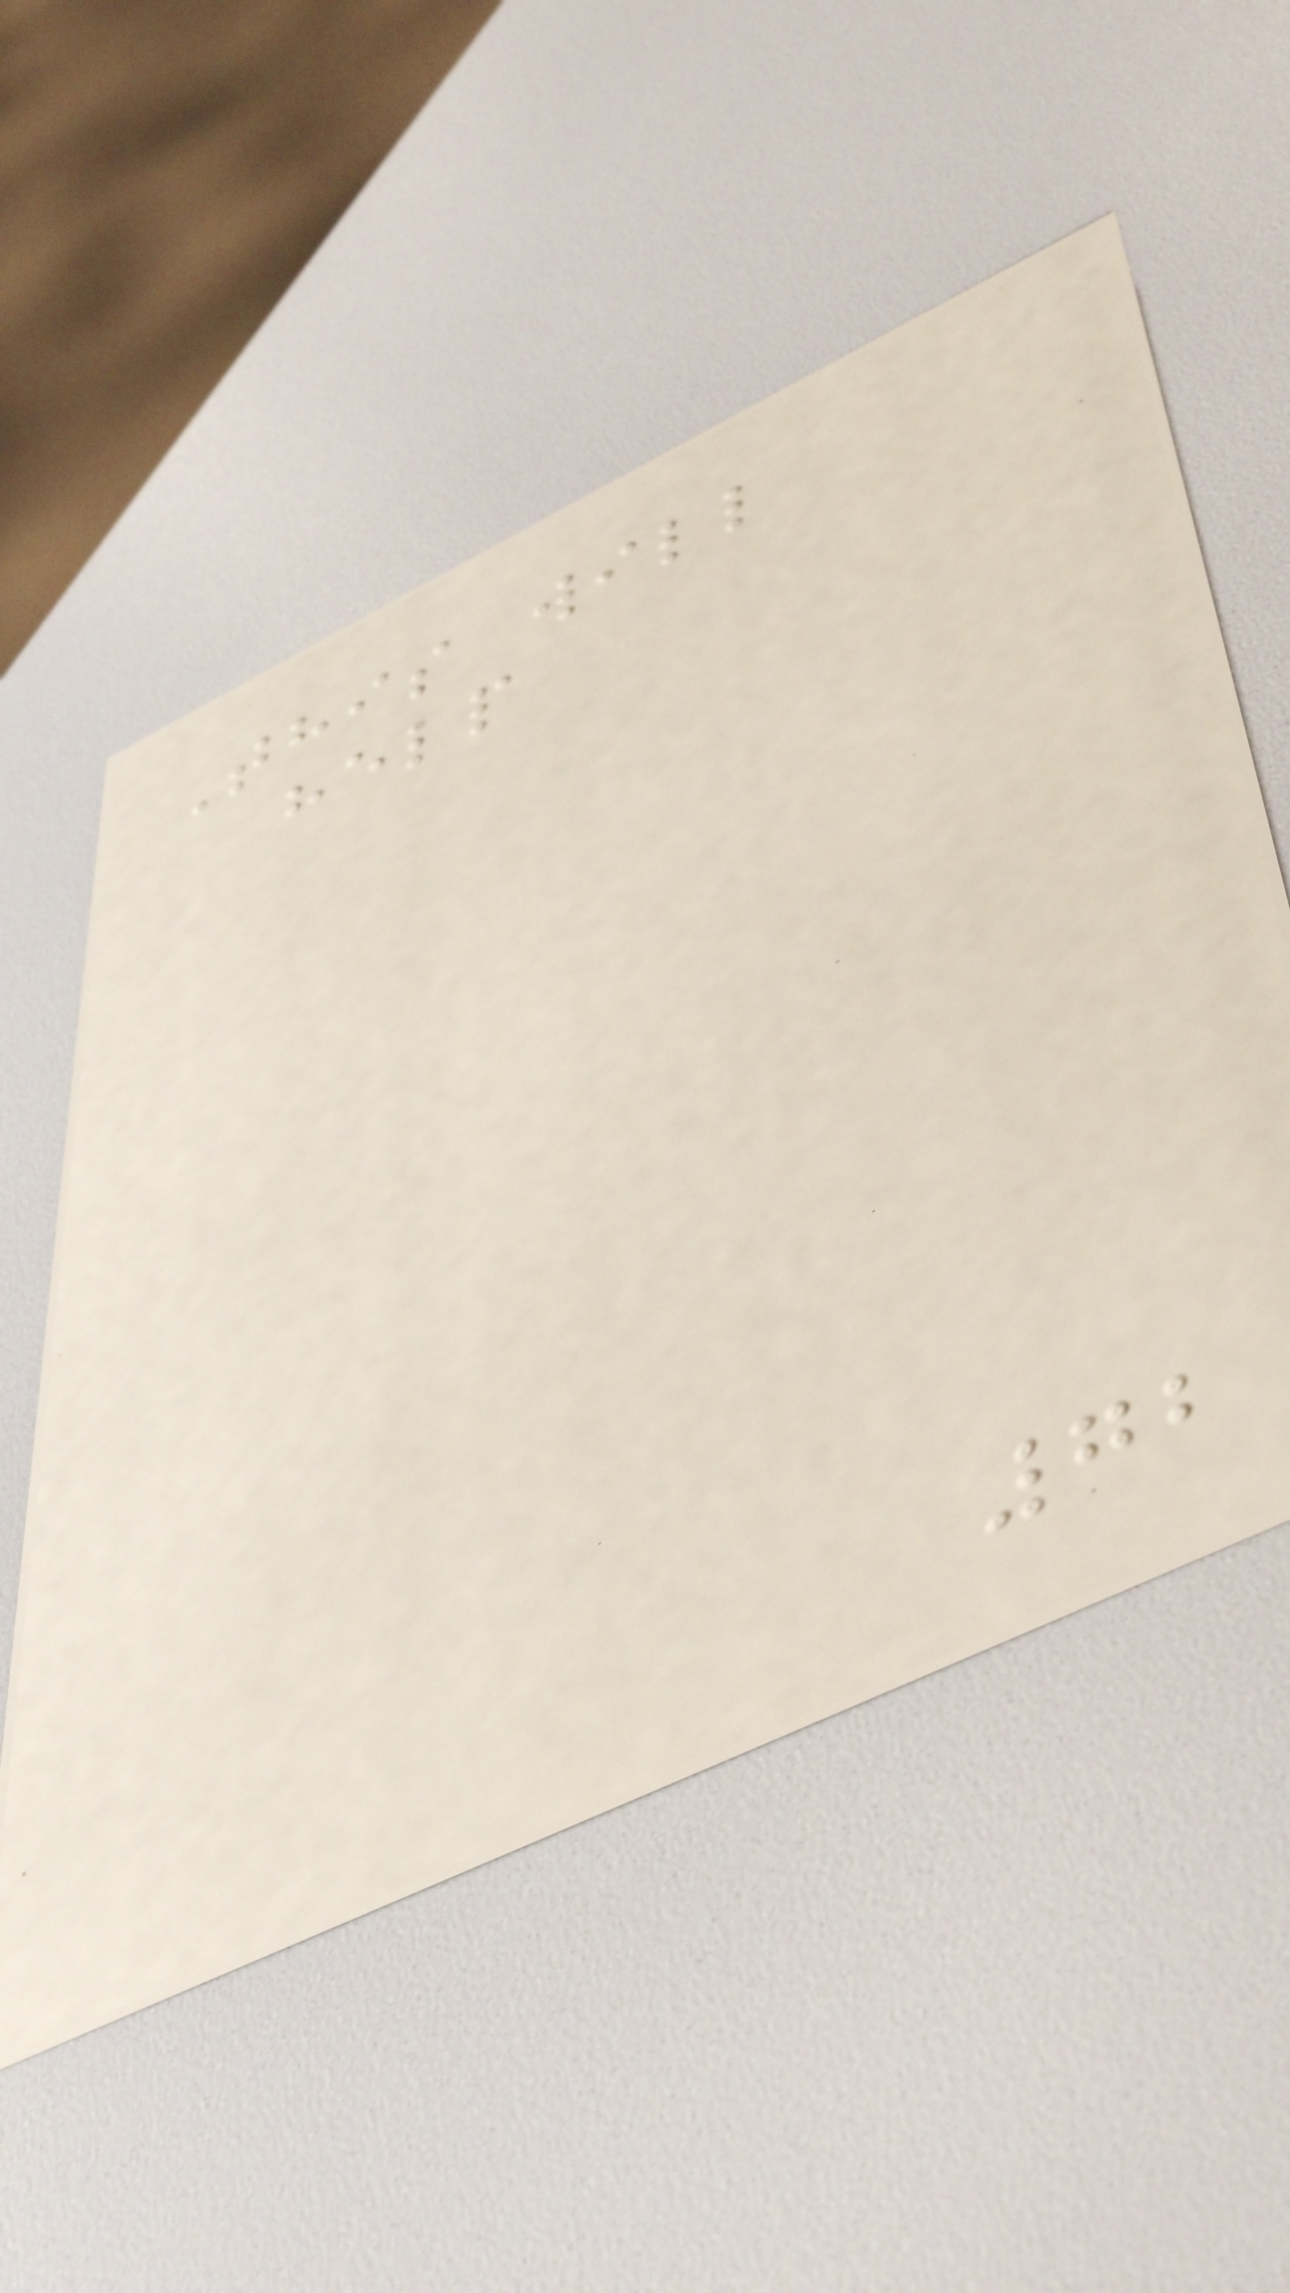This will
help
72
